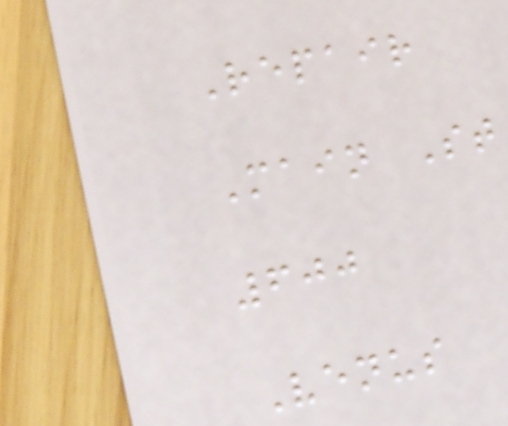Repair
Main St
600
Venus
